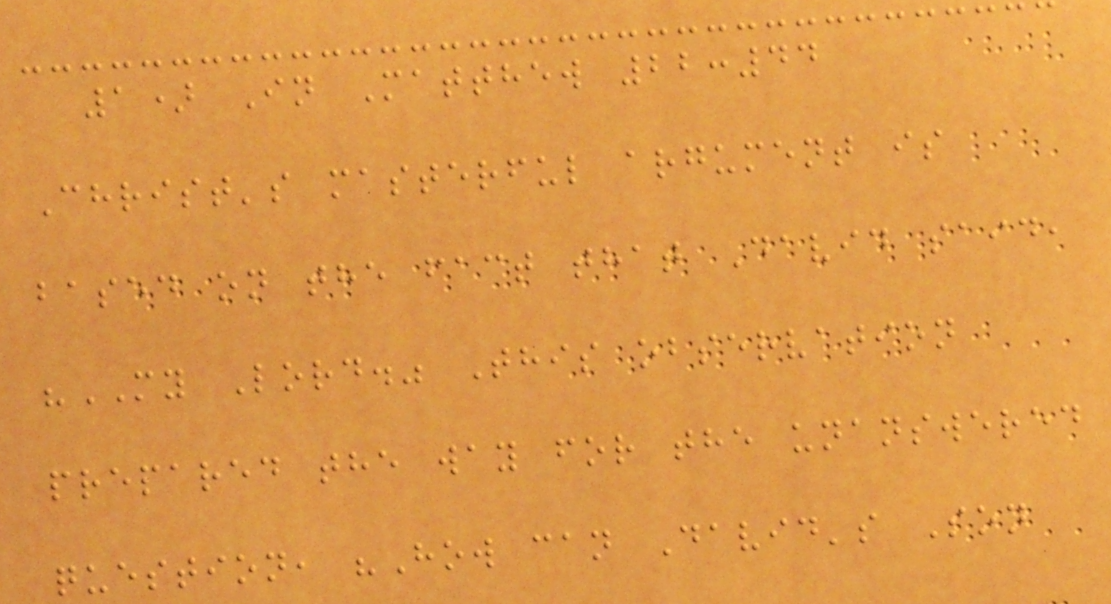1) In Matthew 22:44
Christ's masterful argument is
based on the fact that David said,
"MY Lord." This observation
prepared the way for the unanswered
question, "How can David's Son
